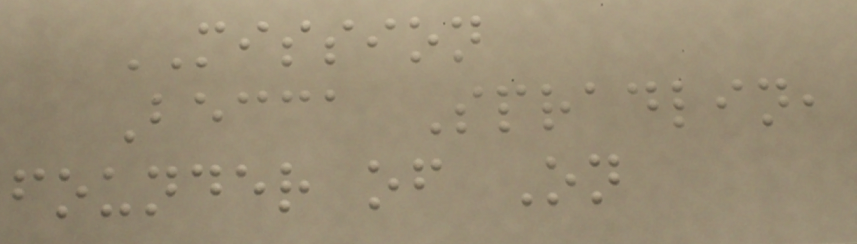MISSION
Becca Spradlin,
founder of On
